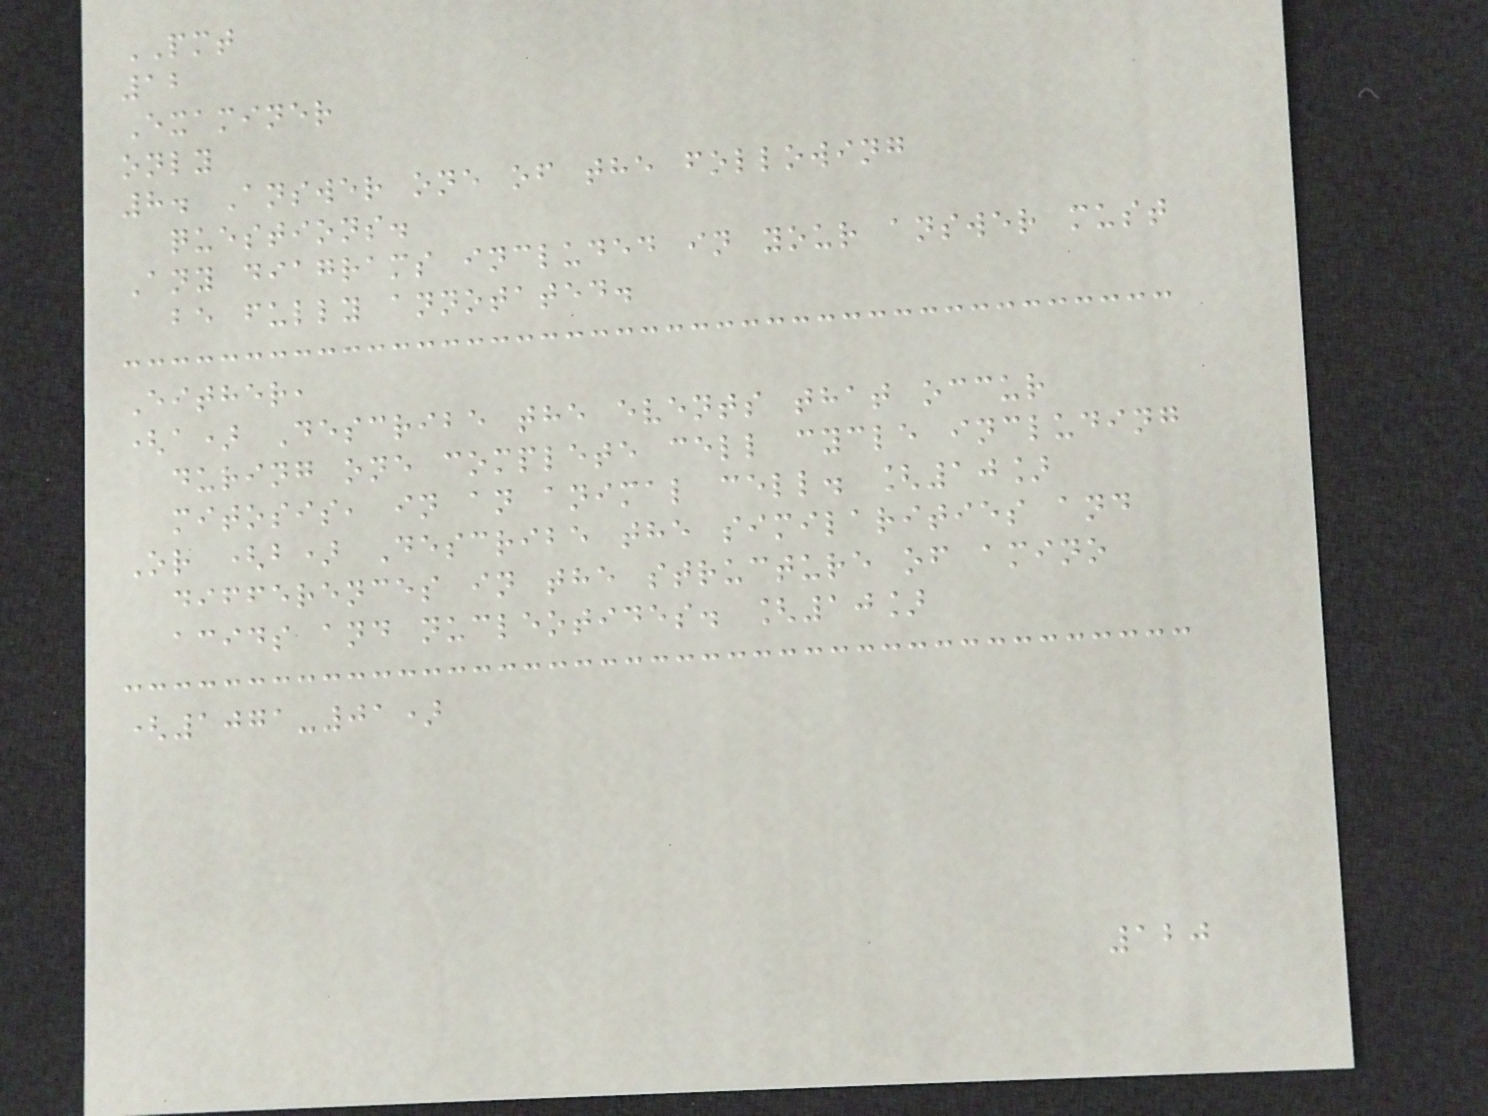PMT
12
Examiner
only
8. Answer one of the following
questions.
Any diagrams included in your answer must
be fully annotated.
Either,
(a) Describe the events that occur
during one complete cell cycle including
mitosis, in an animal cell. [10]
Or (b) Describe the similarities and
differences in the structure of amino
acids and nucleotides. [10]
(1071-01)
120
